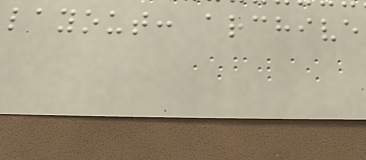layout: archive
